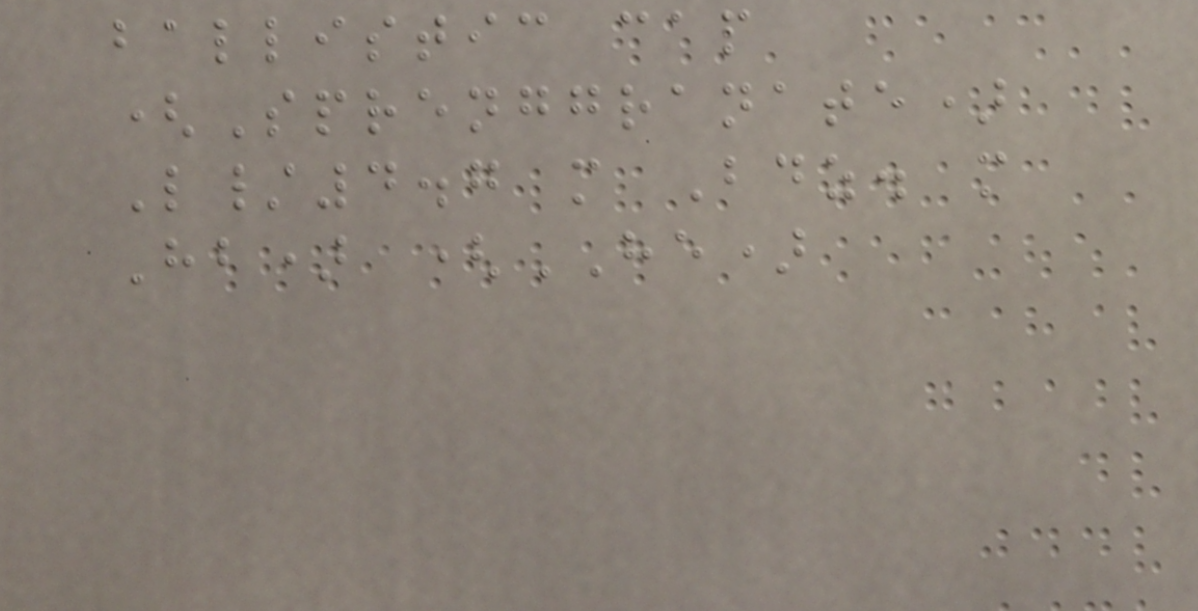ballistic cap
(Sprenggranate)
L/4.7 m Bdz. m
Hb) (HE)
